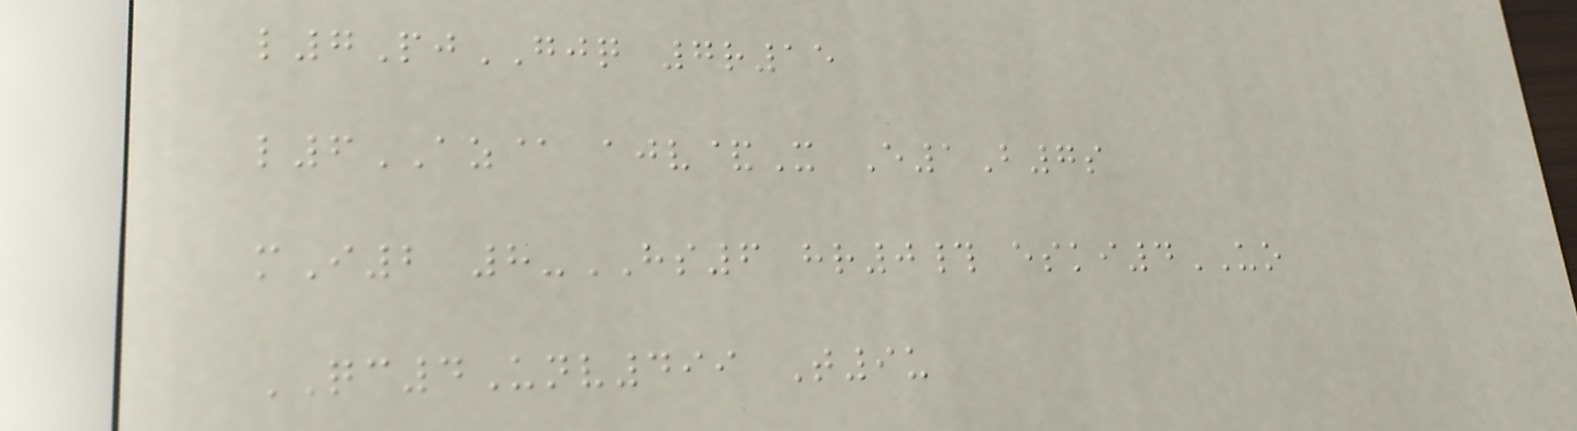l7PjGJQ 7r15
l6AZ@ ajv&X E1B7s
mI2 8-HS6 hr0# eski4UO
QC4Unv499 T9u
